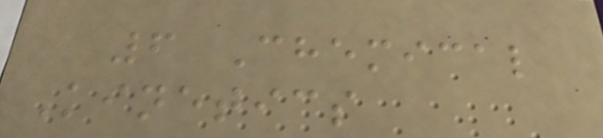6 Chemical
Kinetics
